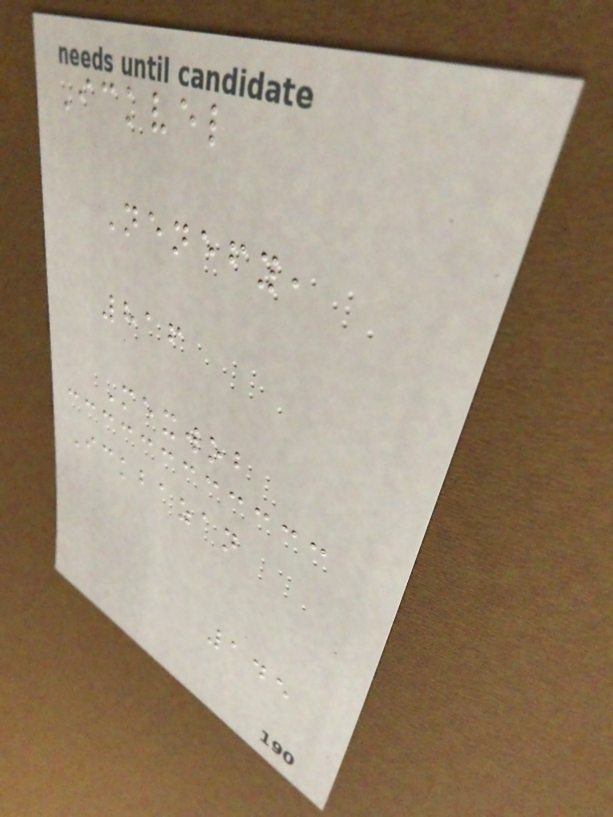Ickvel
Nenefy,
816
Mexwob
Ickbazan
145
